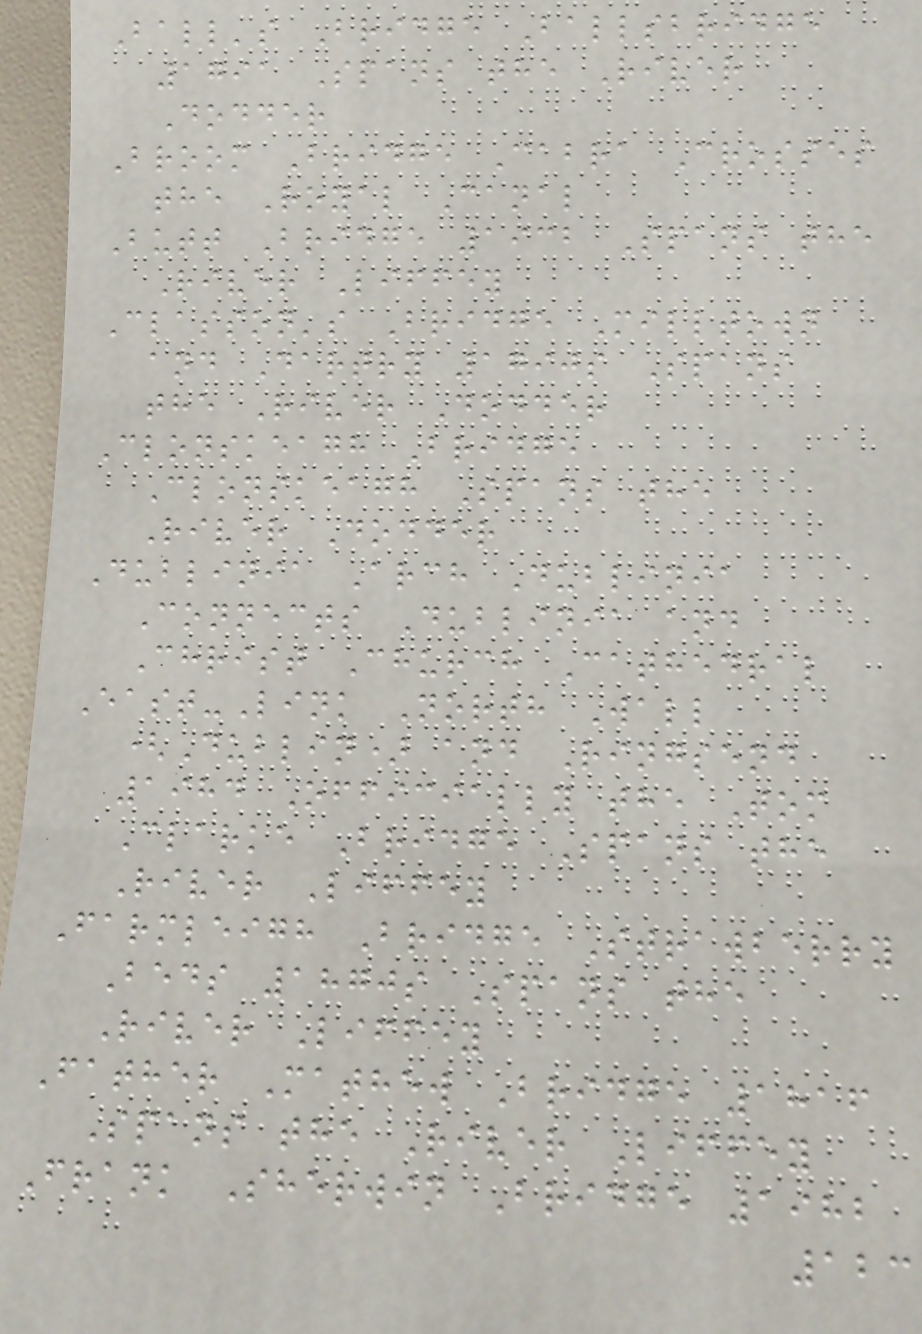Ball's Bridge Ballsbridge
1791 Spans the River
Dodder
Broom Bridge Cabra Crosses
the Royal Canal
Butt Bridge 1932 Spans the
River Liffey
Classon's Bridge Milltown
and Dartry 1790s Spans
the River Dodder
Clonskeagh Bridge
Clonskeagh Spans the
River Dodder
Dublinia Arch Dublinia
Connects Dublinia and
Christ Church Cathedral
East-Link North Wall
(Dublin) and Ringsend
1984 Officially the Tom
Clarke Bridge Spans the
River Liffey
Farmleigh Bridge Strawberry
Beds 1870s Spans the
River Liffey
Father Mathew Bridge 1816
Spans the River Liffey
Frank Sherwin Bridge 1982
123
